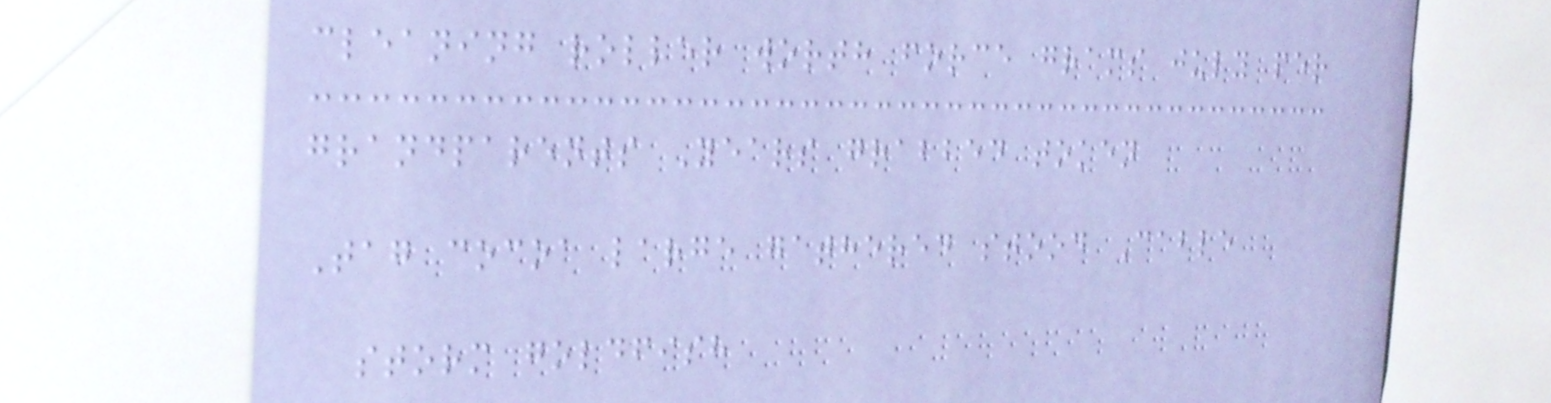cleaning roller worth force grams july per
grandparents Years grabbed token
Tag cocoa large gathered stood Cable
storm goldfish
